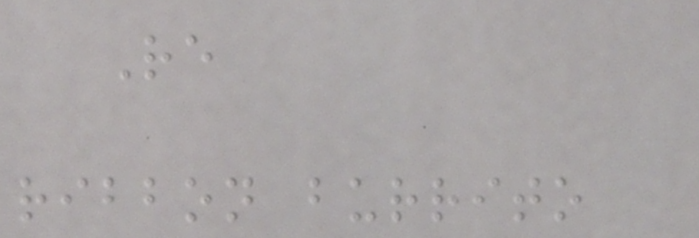Re
ribbon burrito
